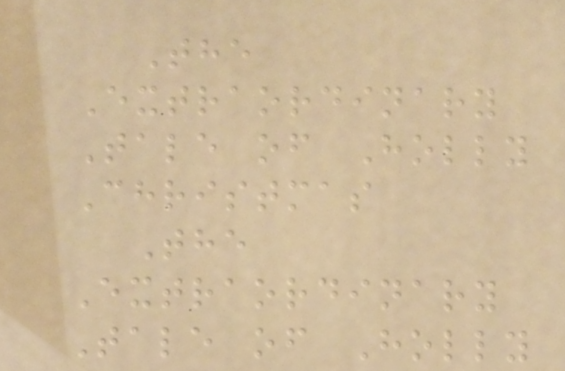The
Extraordinary
Tale of Holly
Christmas
The
Extraordinary
Tale of Holly
